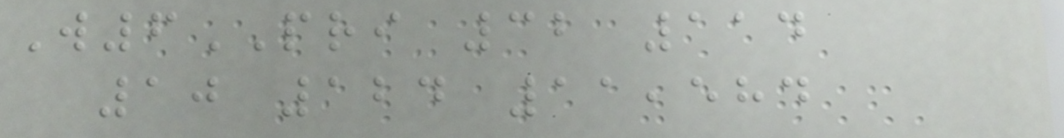W6PRI 32 114
10 124 11,584
